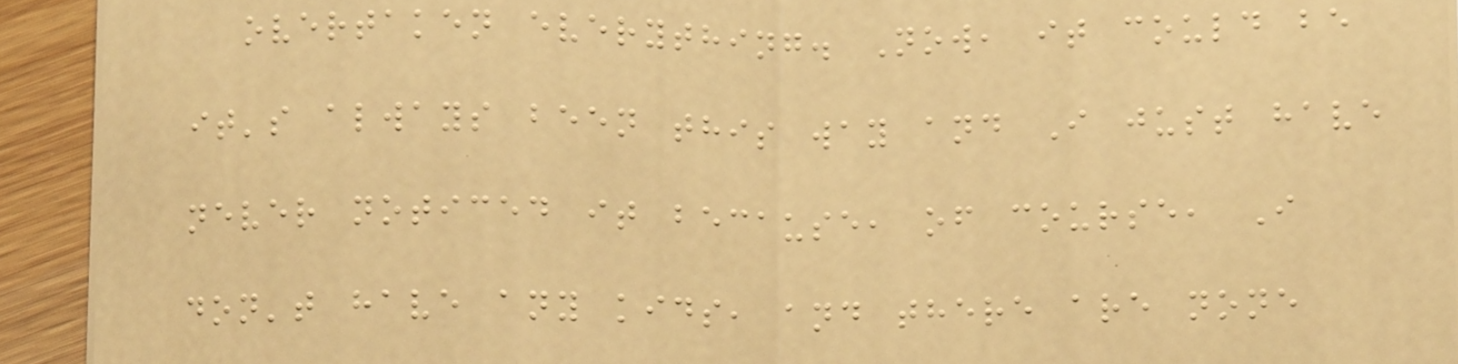overtaken everything. Now, it could be
it's always been this way and I just have
never noticed it because, of course, I
don't have any kids, and there are none
